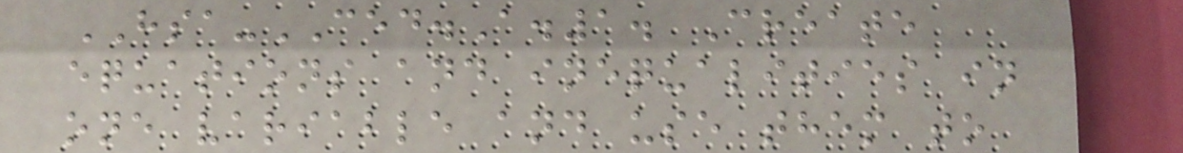HSA-CED.A.1. Create
equations and inequalities in
one variable and use them to
